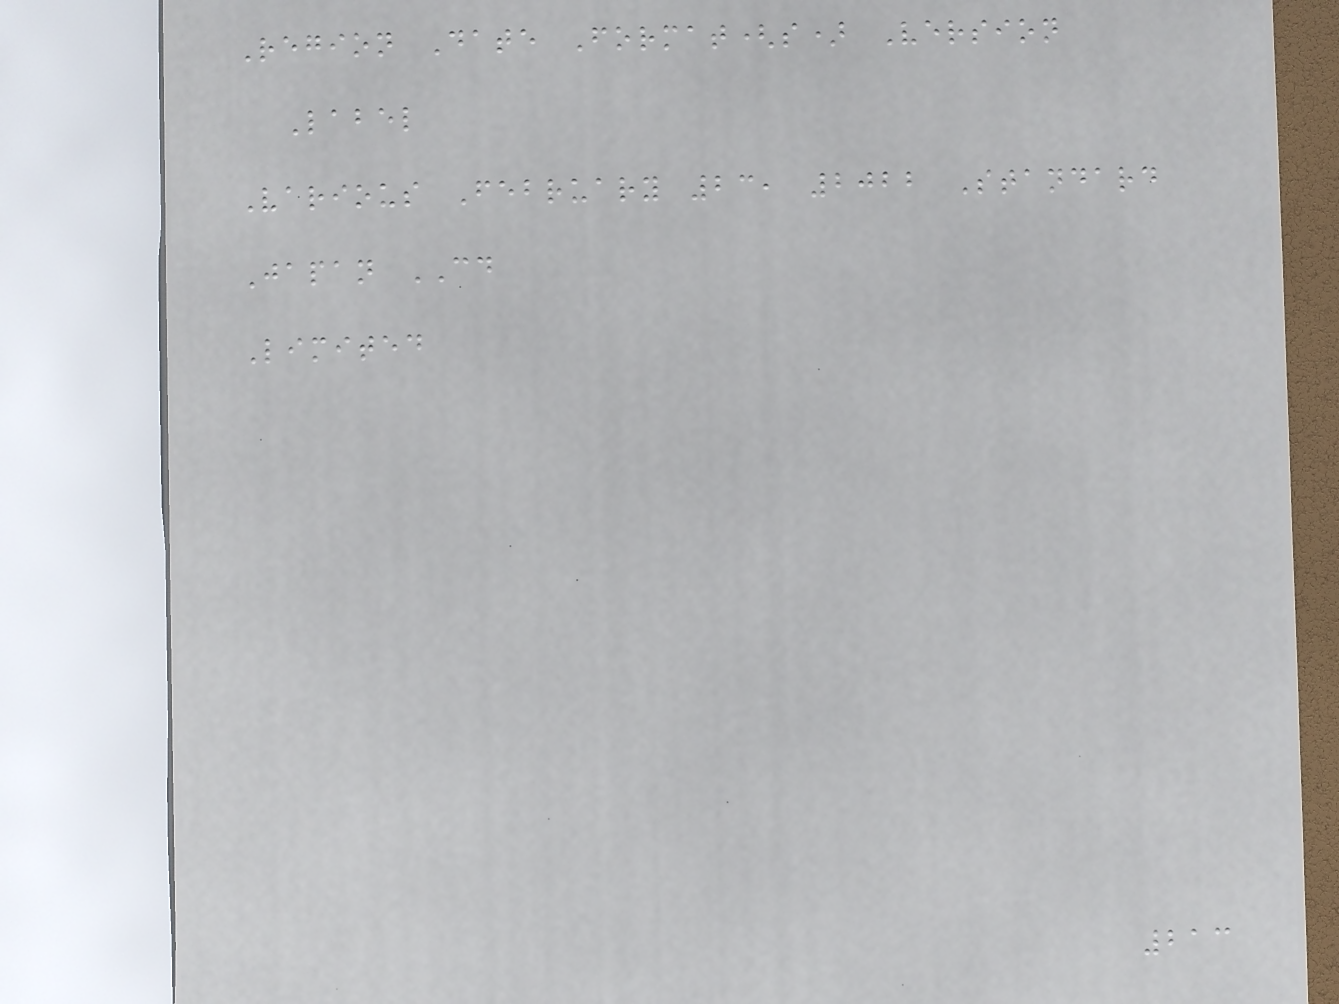Region Date Format(s) Version
Label
Various February 23, 2022 Standard
Japan CD
Limited
213
